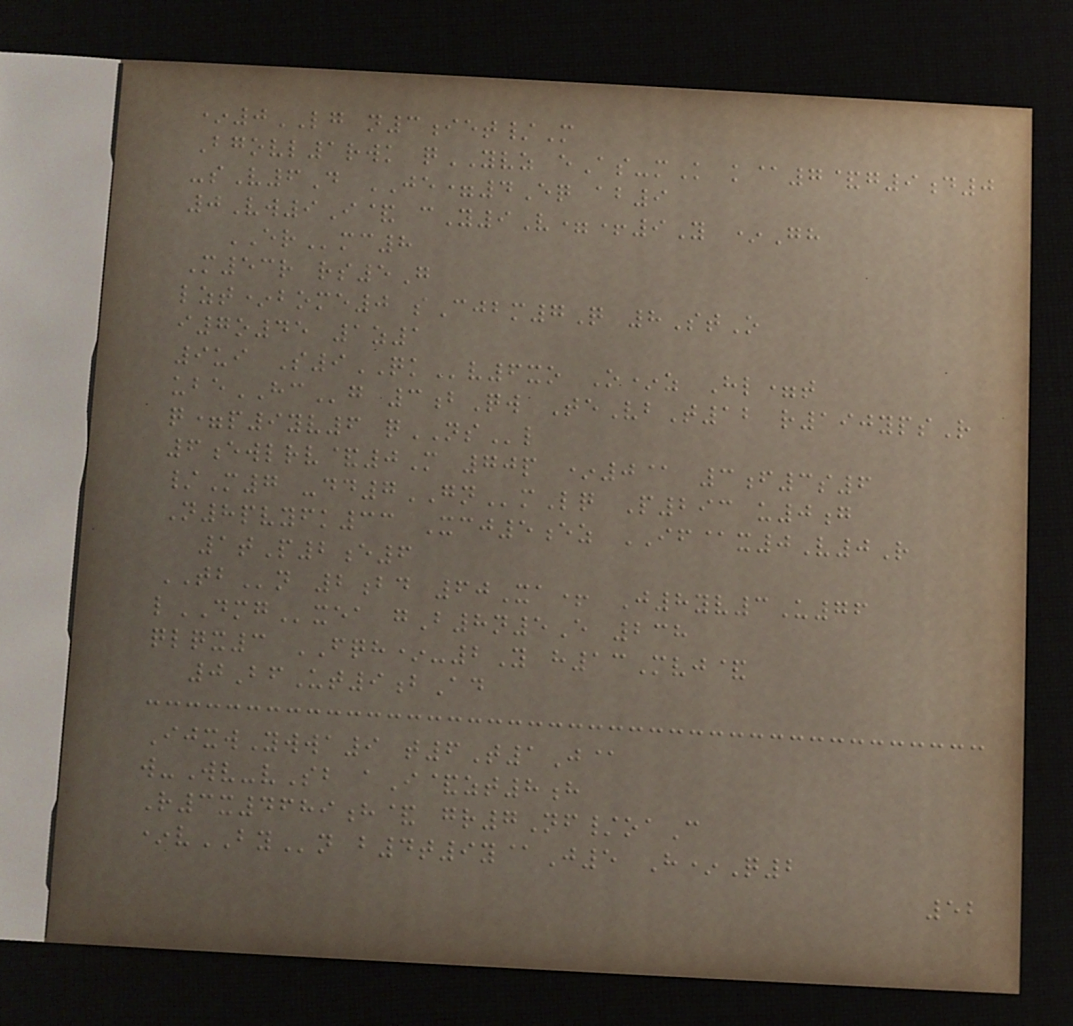*0LG n3iet/M
Bgovl1rwk qYVZ eAs-mK k@7&g9d0
-sV6D JE=4Eq ab9
0Vw9I& cY9V=+9Y *Gh
ERmc8
M53r rs5G
lzt*bome0 sCjbm7Q 8StO
i7o45 1z1
9ui S9QKv6xo O*z Hl=t
ubeHCg 3bQw TeVbT12 r190ypsR
q=p9yv6 qNSl
6ewlrv&0M 70p *0@ 3f3s6
/M7 -dd7GNmLq P293 u0g
N8pvyfk33 Xcj5ez IF@x0V0R
1tP2e6
TBn 2bd 60Xa+ J8yv3U76
lDMGxea gB8n5E 238
qlqx3 FQH*-2Y h13Mvj&
0BfUt9bAd
IjxwYwwa9 t6T1J@
w-Wv-vSb aI&zt8h
R3x4689h& gr7Nf/oaC
*vBYn b4t9y@J5 H*Q2
52
